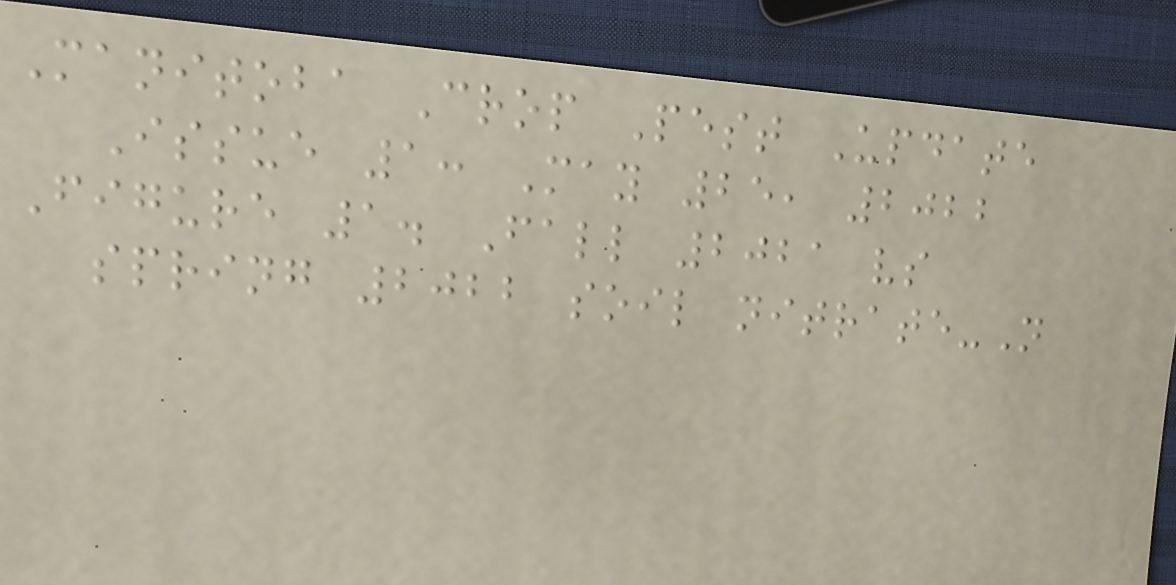Manitoba Crop Pest Update
Issue 1: May 25, 2022
Figure 1. Fall 2021 vs
spring 2022 soil nitrate-N
